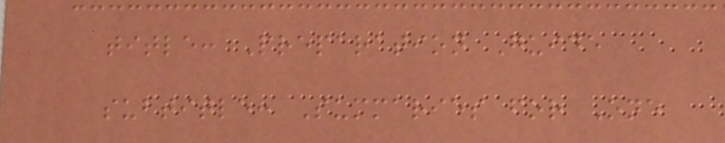title: Preparation Guide
subtitle: Summaries for One
